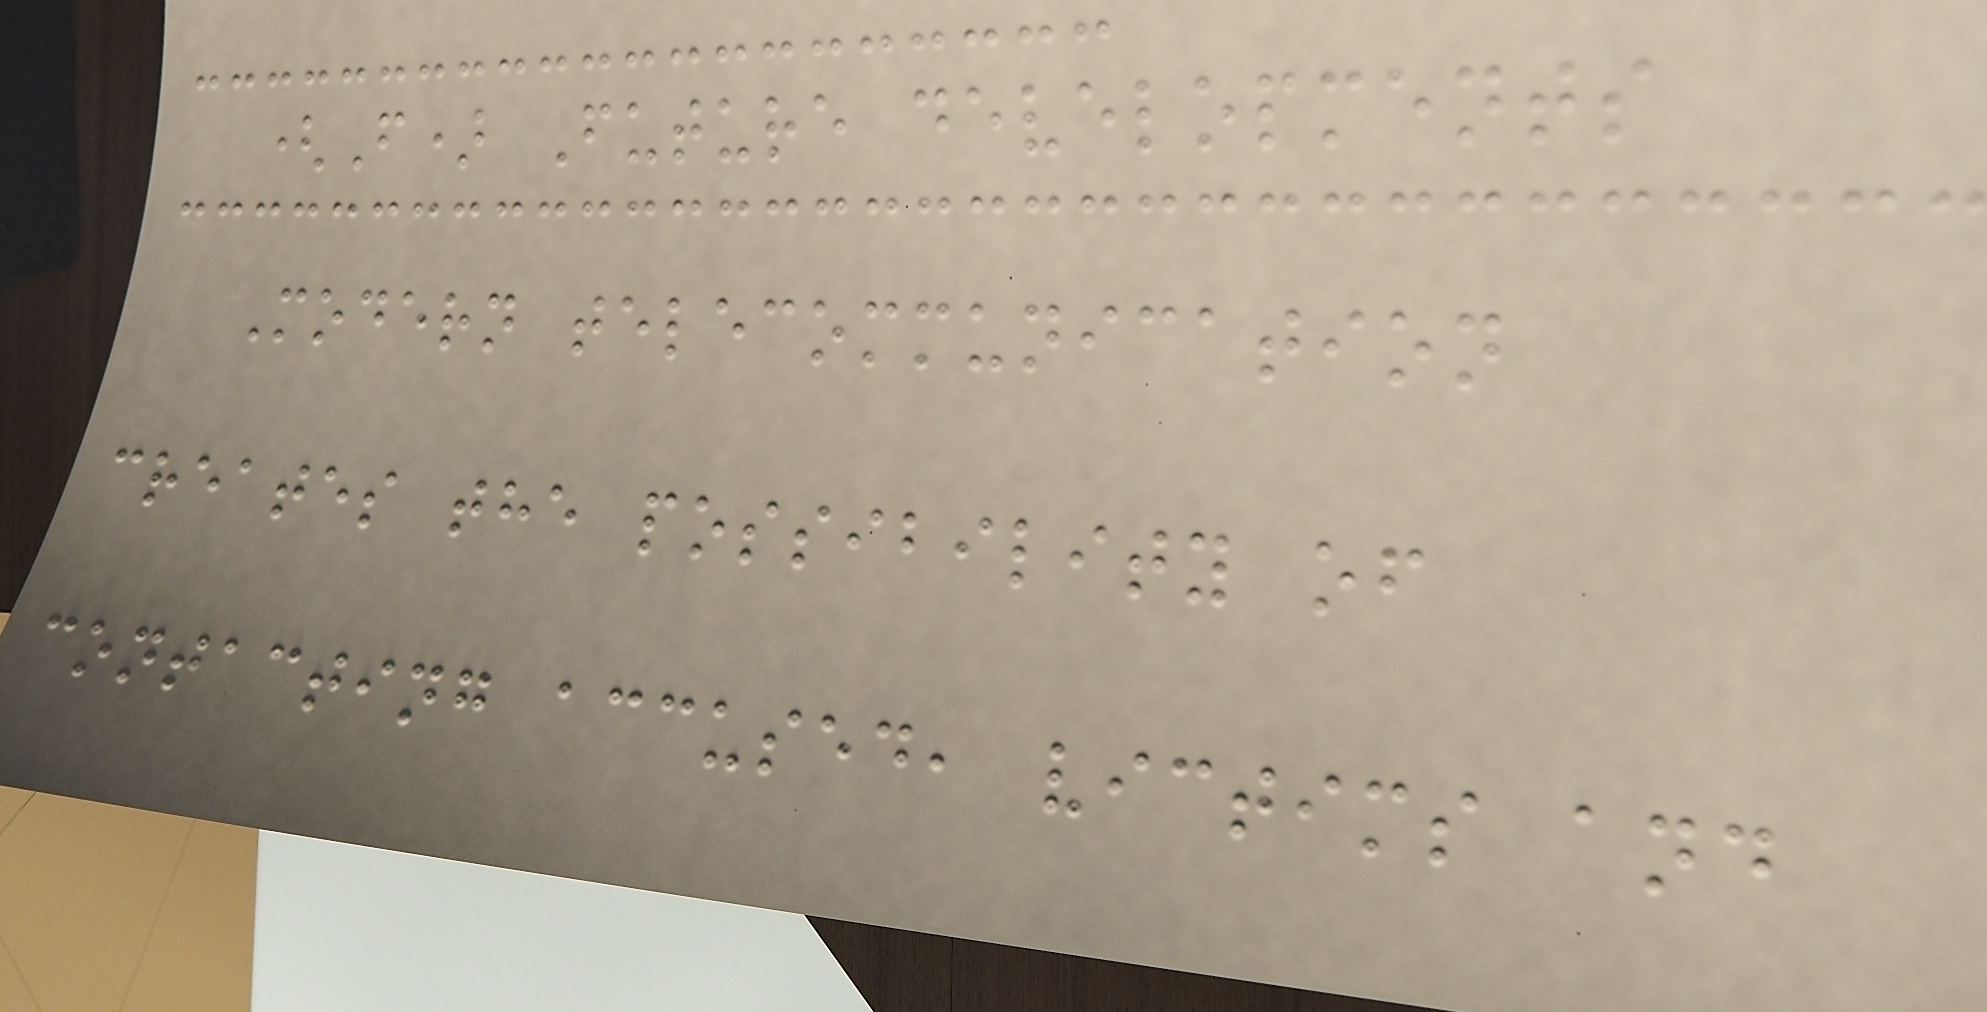(F) Future developments
Modern telecommunication
creates the possibility of
contacting accused, victims and
